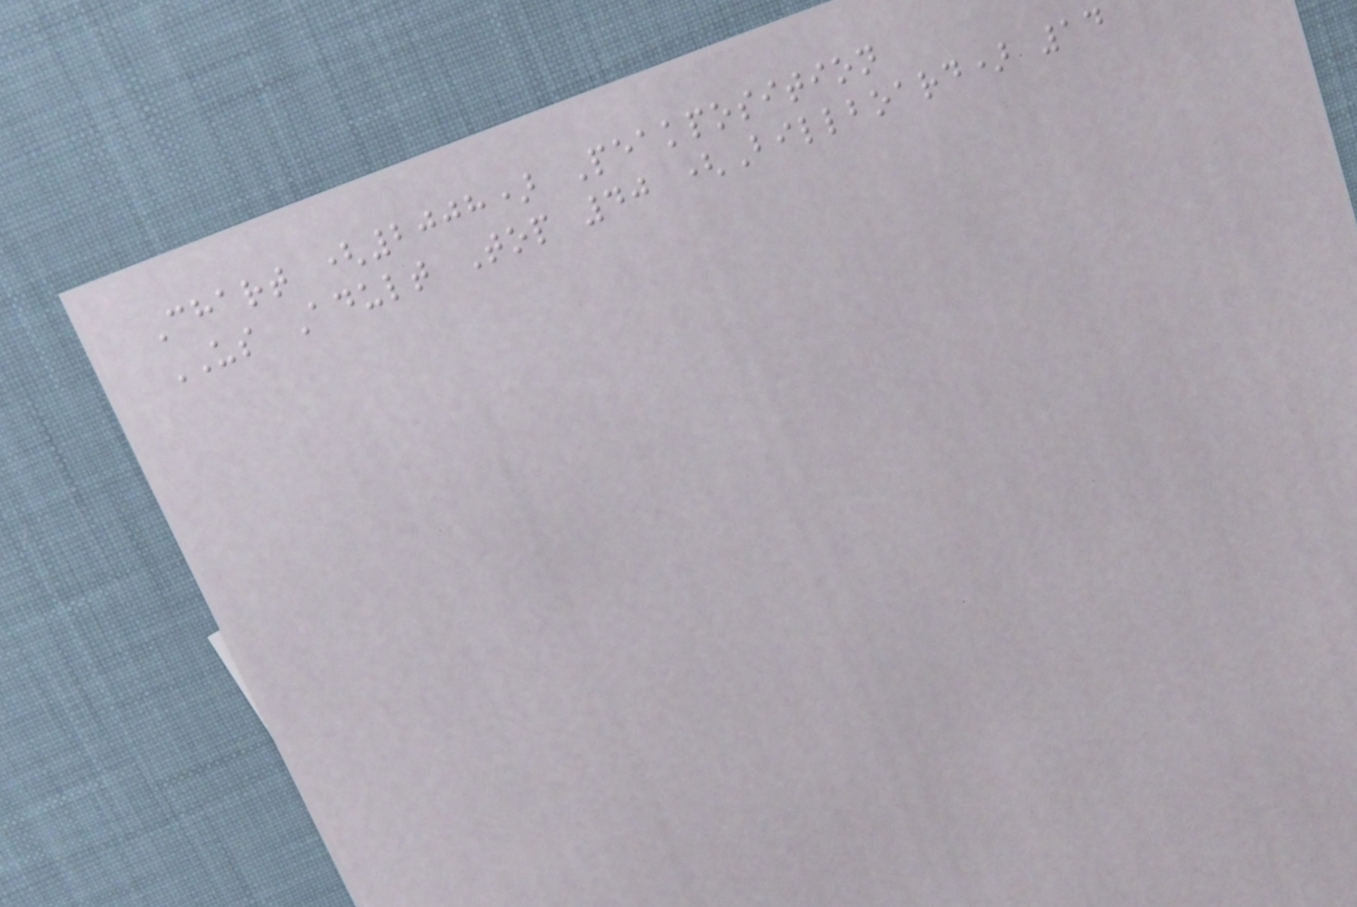Chart (2008) Peakposition
US Adult Top 40 (Billboard) 14
